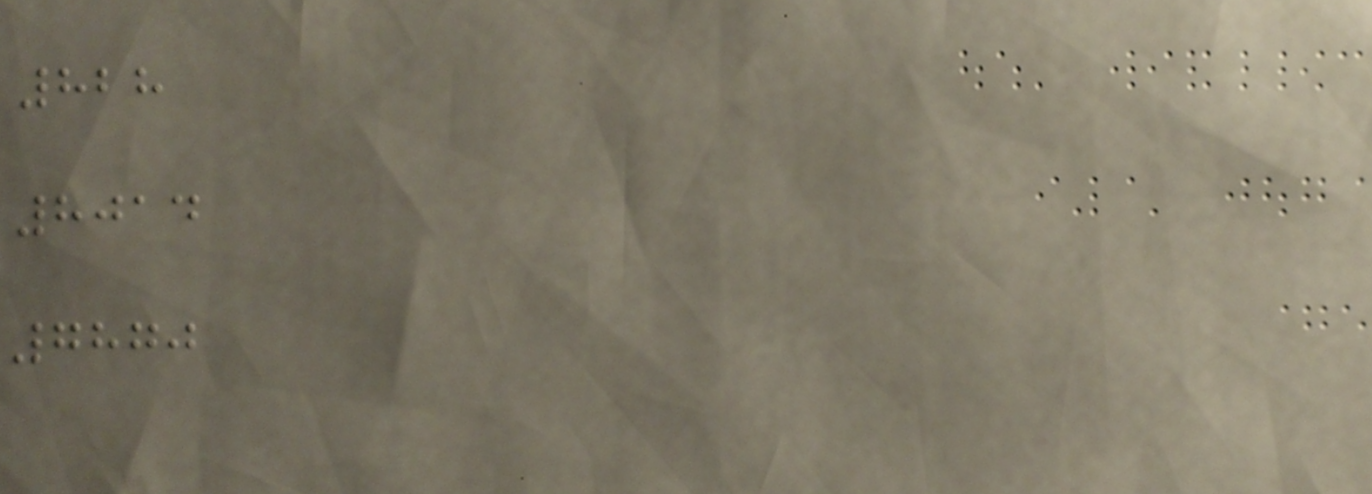828
8014
7870
